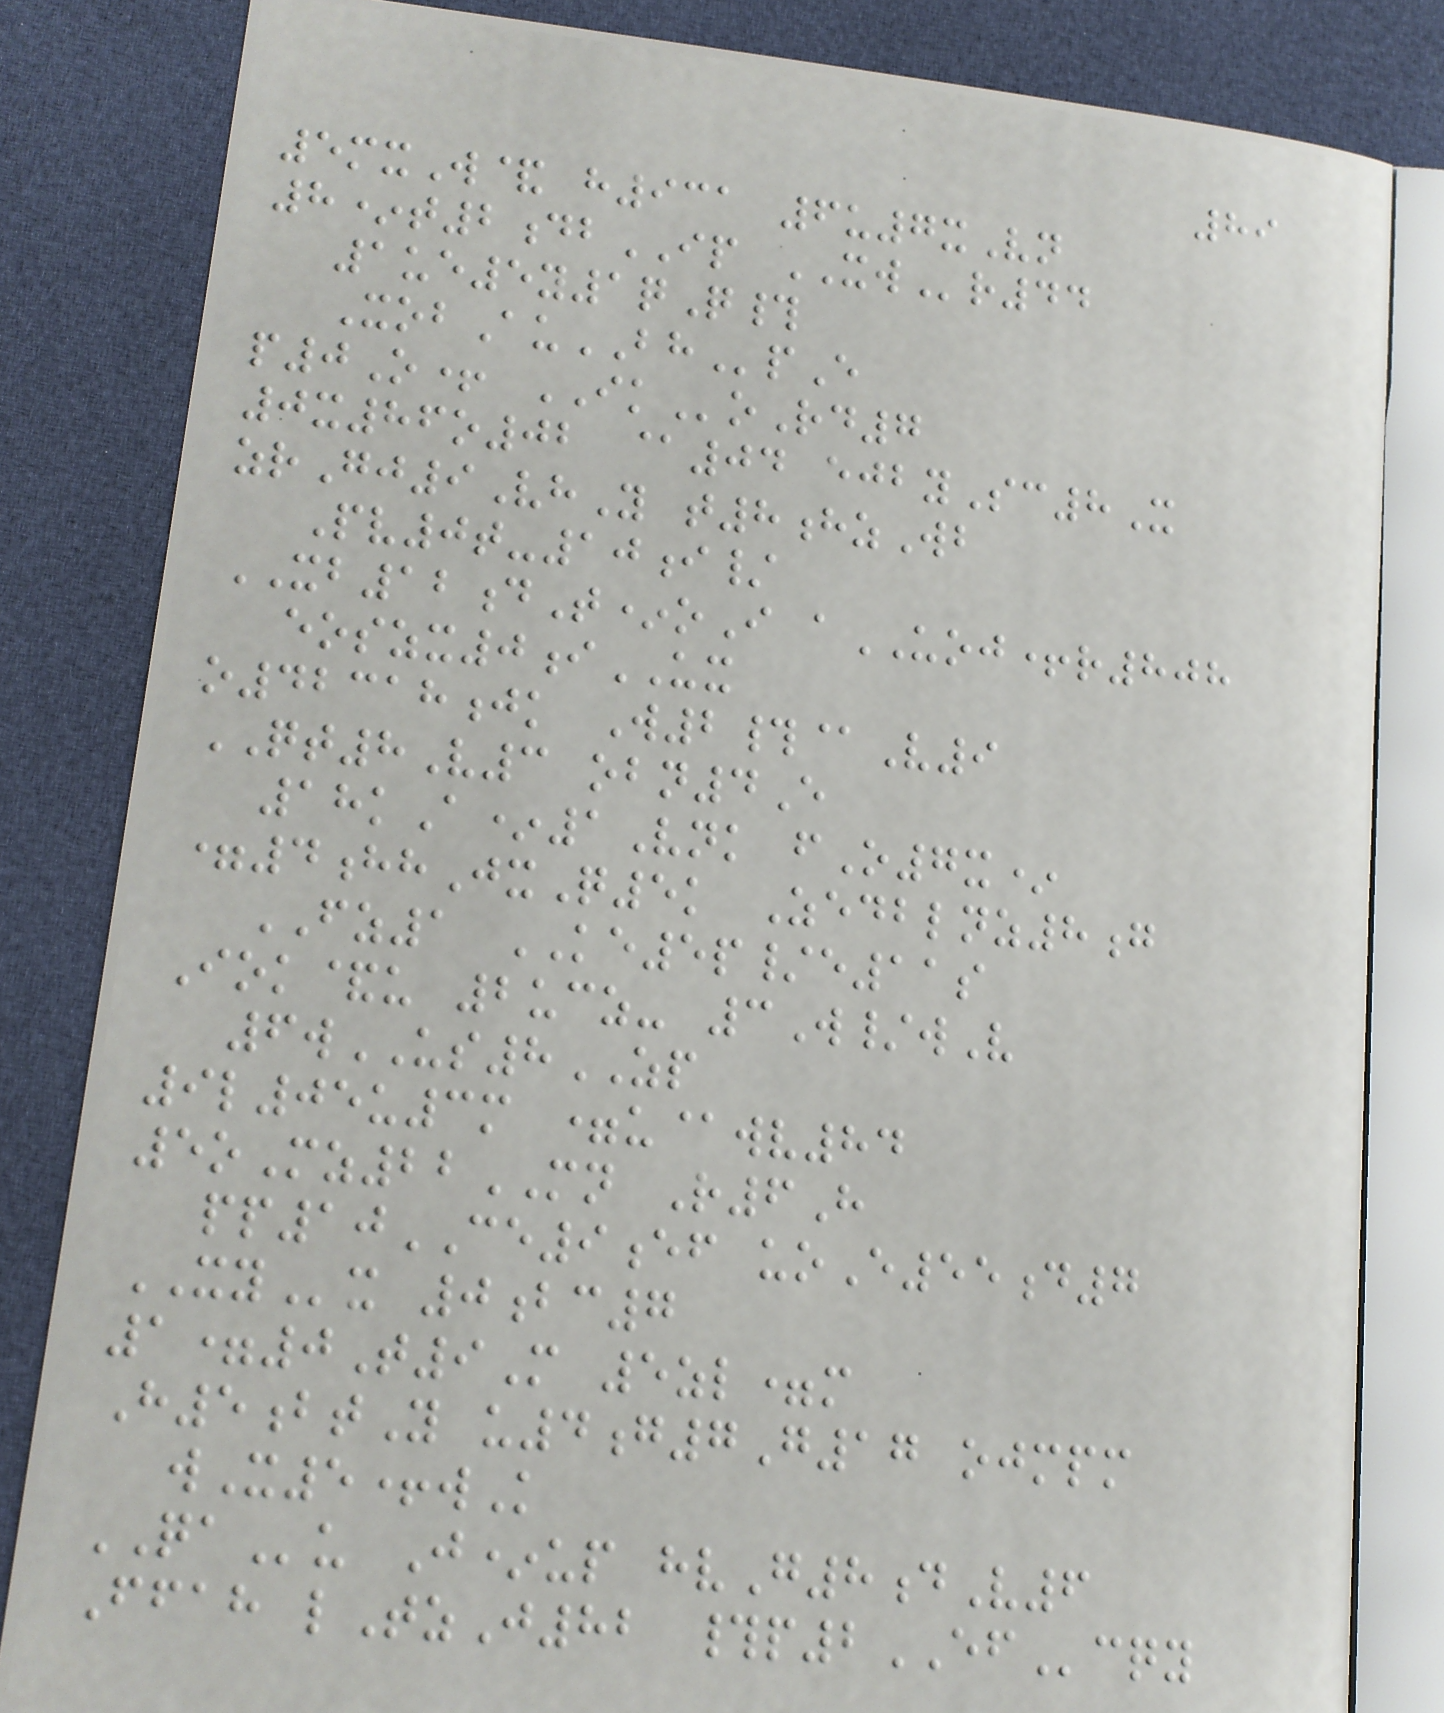89
5mxW& h931 6u7xVn
8*t2dbIP XWr44
1ue5y1qQ#
XobAuBHpE
p0O+ IKoRd7
0x86o02 @04 ejbySc8X
zrGj9VhY t8hzWb
Pv0t-10i/
XB12dT*oI aUOJ+r808
eoszx0iUX
o42318jk W2#@V9
QT8V3 obn4E
18kA*1Vnk fO7x*
=4hhJxQ5k Zedblnz8g
FZ1 KE5p/e11s
Iok&u 2ucz- 3W/wV
6wUS8ZP
9l05u3m =u@wv84
5oMz22MN R6H
pp10CE9ef uoE55d7
XYx 0bc7
1=0T9M 5zl=m
H5btY u4g7G17 ojmpm
wX5+wK
QAu J*up hvG8dV6
Ffah lTzJ82 #p2EFcqy
